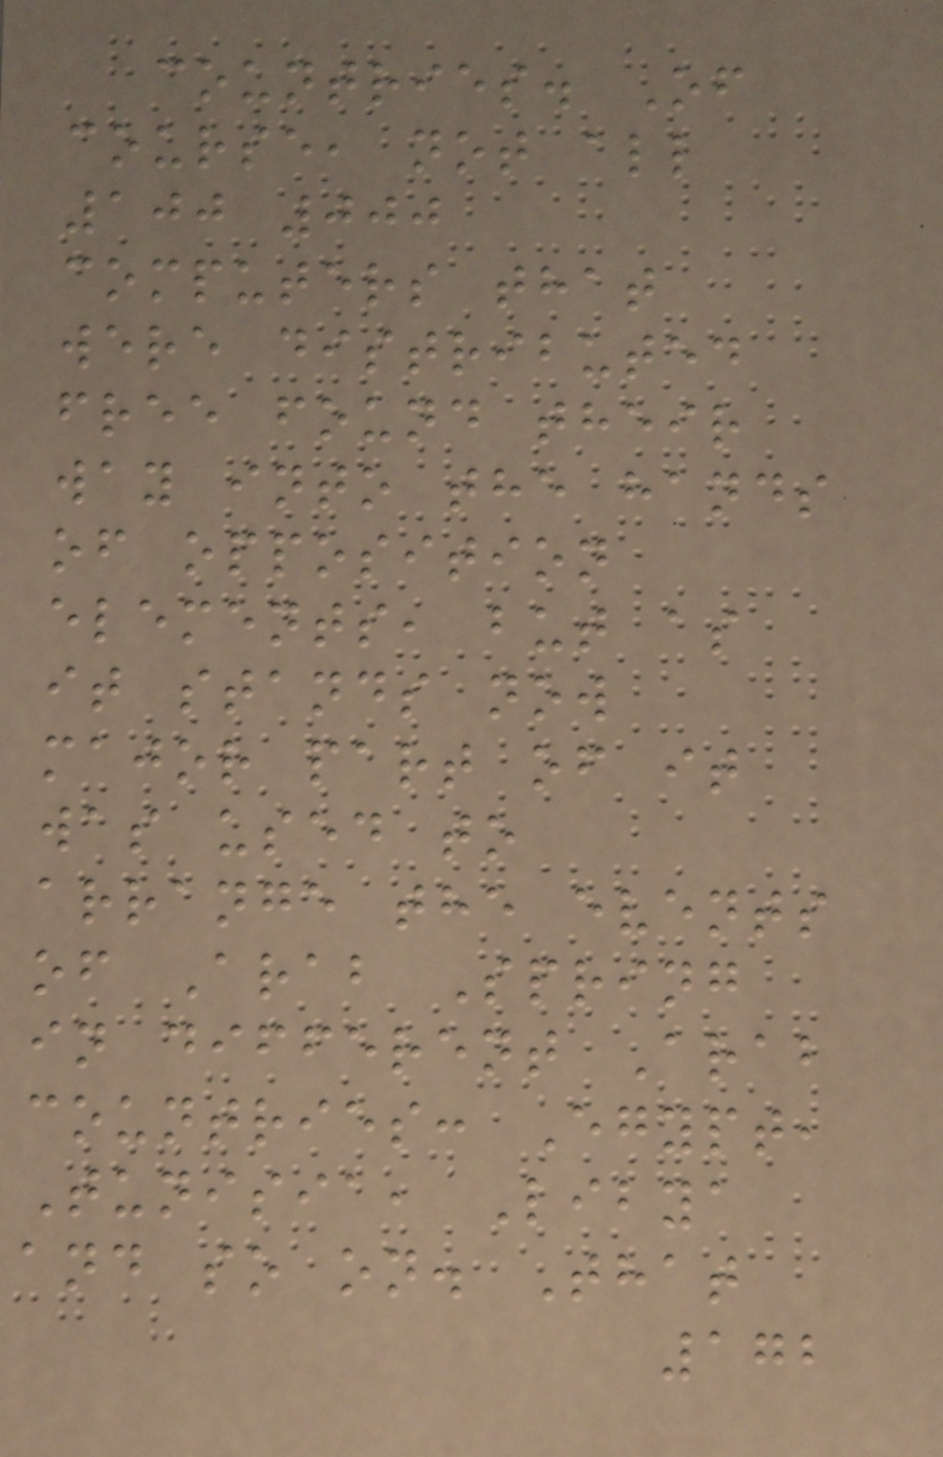countries. Of
course, not all
100 000
computers that
were distributed
free found their
way into the hands
of opposition
elements, but as
it stands now
major part of it
was used to
arrange the events
of Arab Spring
in different Arab
countries: Egypt,
Tunisia, Libya
and so on. That
172
